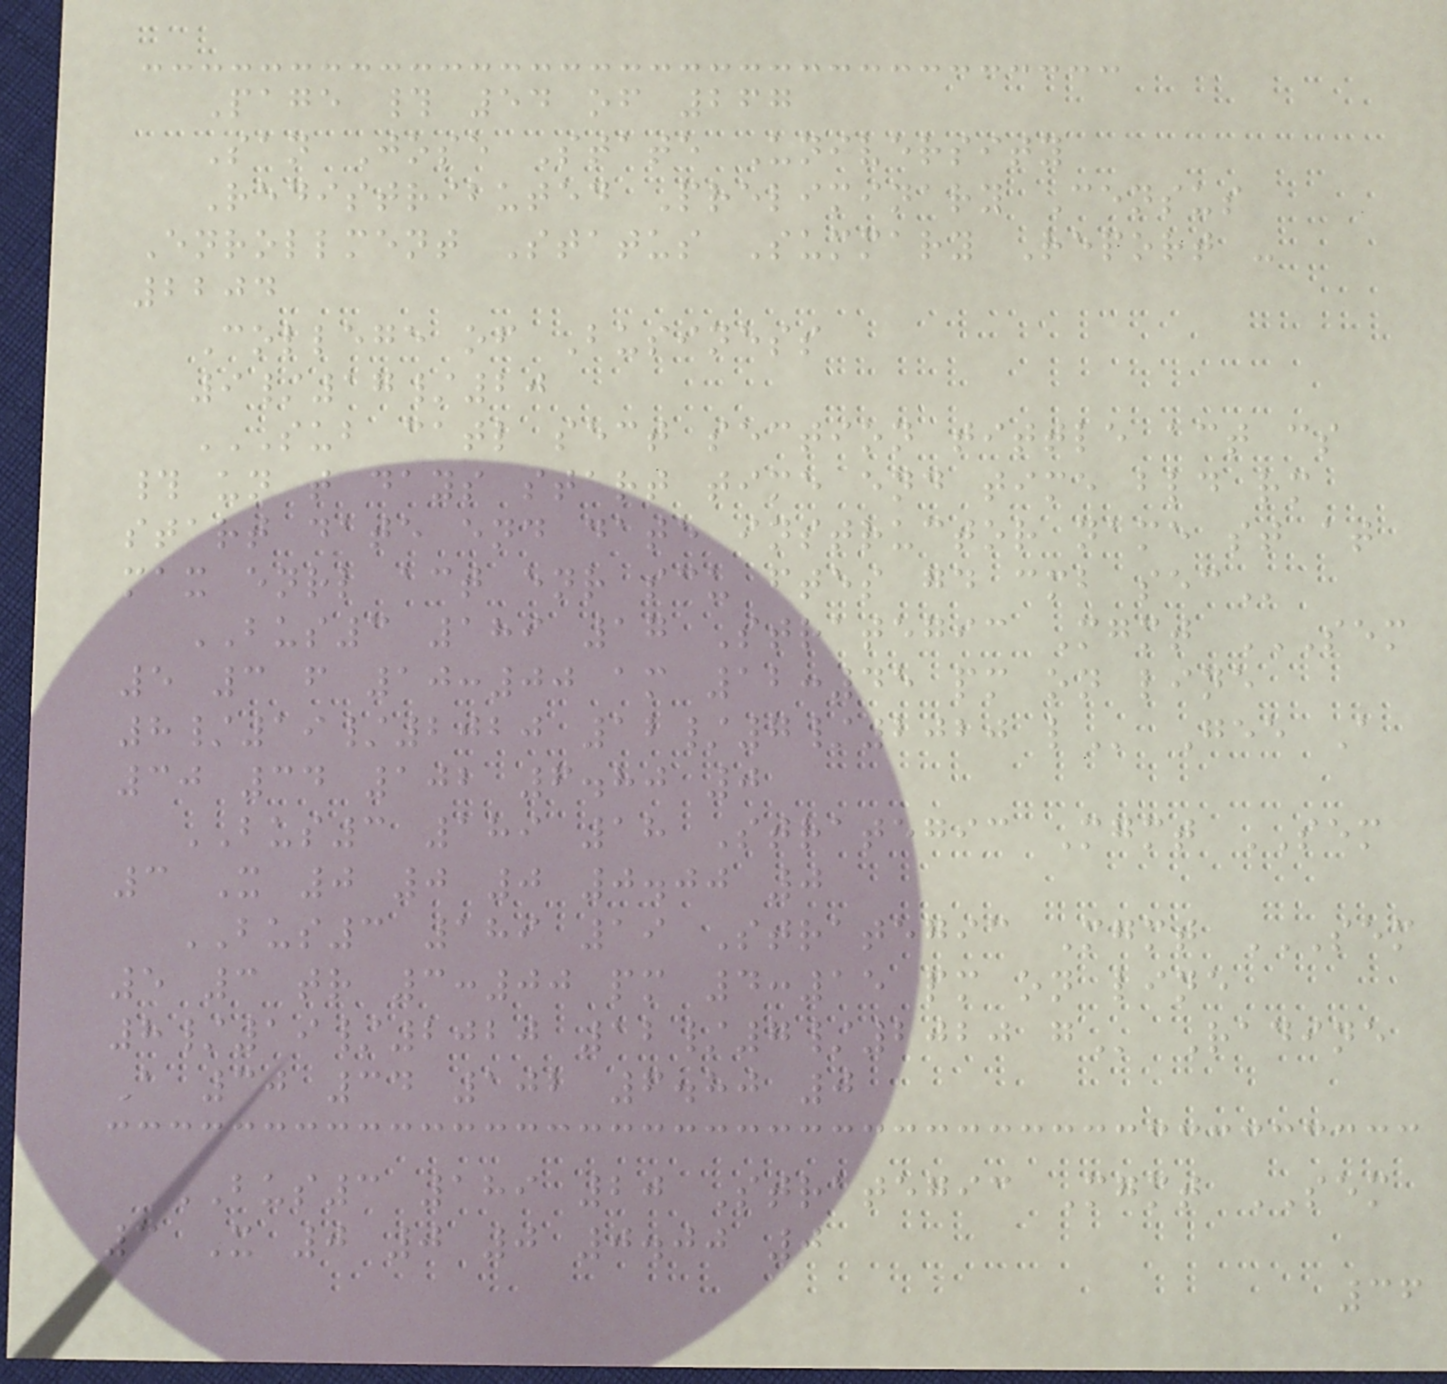Page # 54 of 267
San Jose State University
Redistributed Preliminary Census
Enrollment Status Summary Report -
2204
College of Business
9/17/20
SUB CATL SECT SECTION TITTLE ACT CS
# UN T DAYS START TIME END TIME BLD RM
START DATE END DATE INSTRUCTOR NAME ST AT
MAX ENRL ACT ENR SCU FTES GD CMB SEC
BUS3 189 17 Strategic Mgmt SEM
5 3 F 10:00 AM 12:45 PM ON LINE
8/19/2020 12/7/2020 L Gee A
30 34 102 6.80 0
BUS3 189 18 Strategic Mgmt SEM
3 X 0 0 0 0.00 0
BUS3 189 19 Strategic Mgmt SEM
5 3 TR 3:00 PM 4:15 PM ON LINE
8/19/2020 12/7/2020 G Radine
A 30 34 102 6.80 0
BUS3 189 20 Strategic Mgmt SEM
3 X 0 0 0 0.00 0
36
